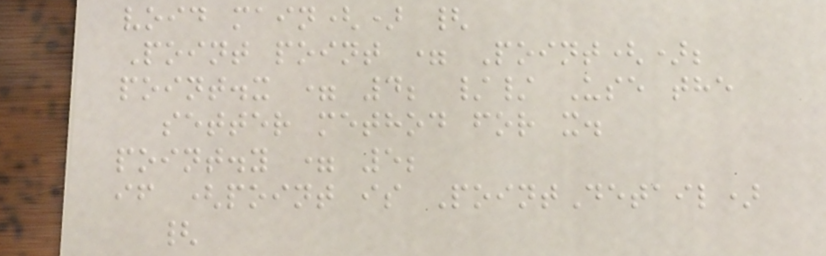void main() {
Point point = Point();
point.x = 4; // Use the
setter method for x.
point.y = 5;
if (point is PointDetail)
{
